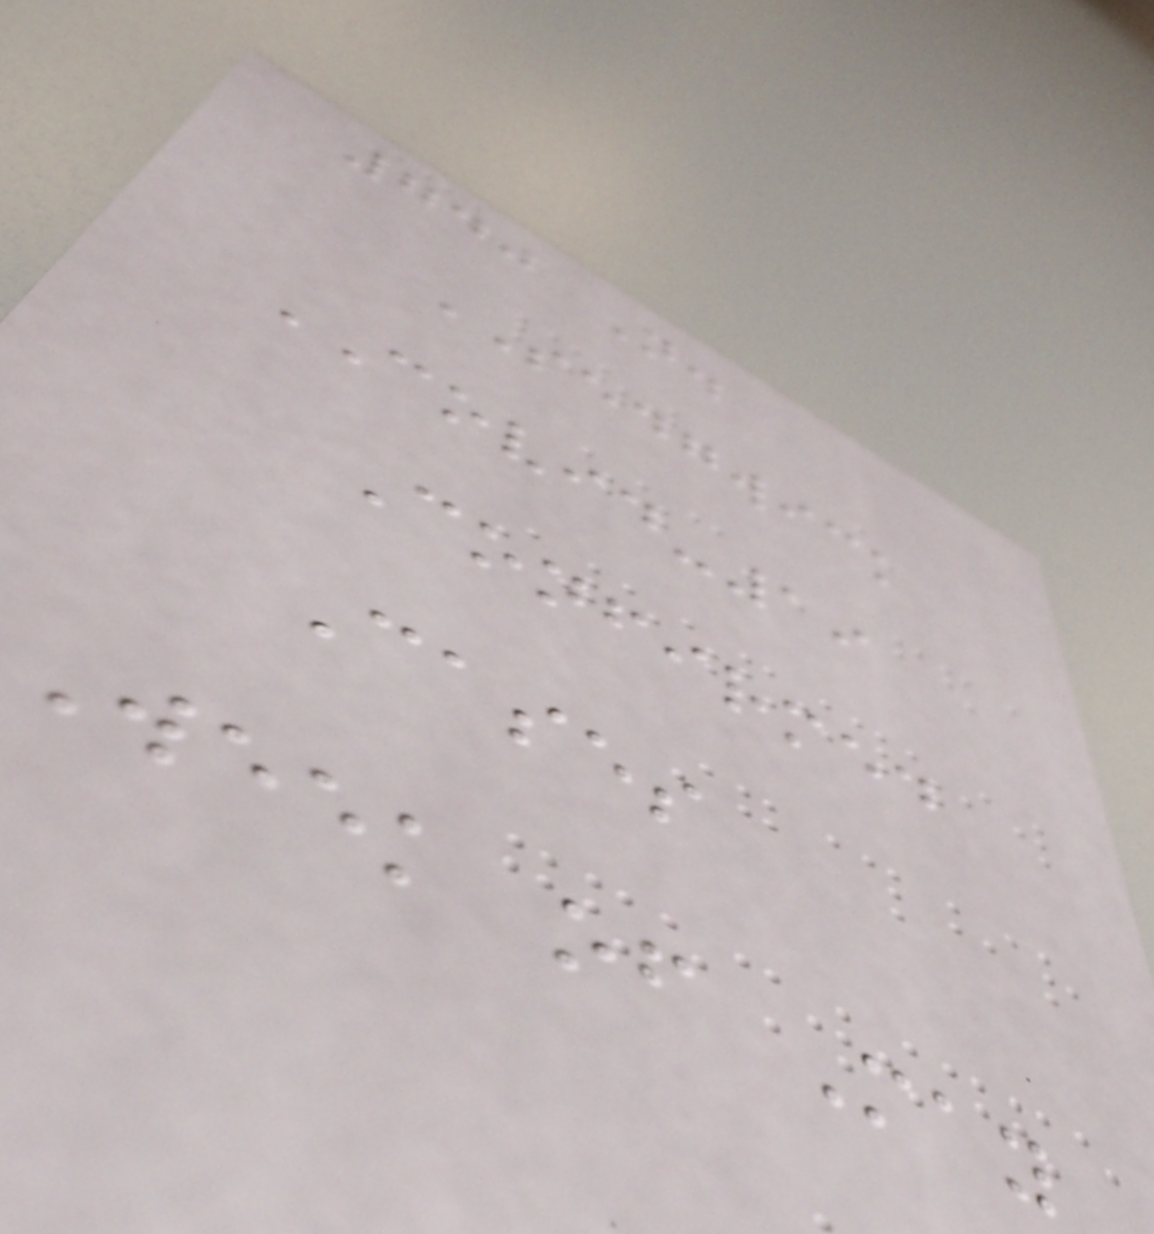740 N.
SEDGWICK
COVID-19
Confirmed
Cases
Week of May
